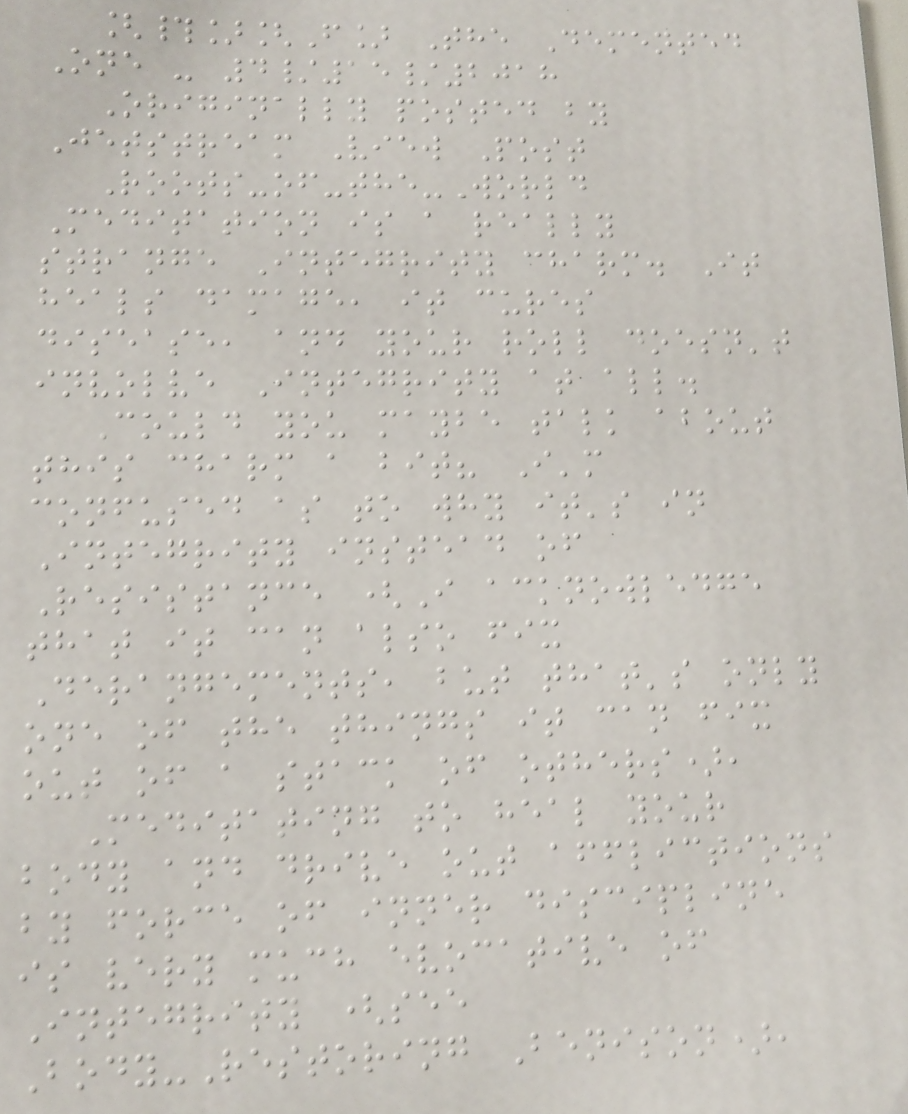[#][F] The Demented
One - 4/15/2018
Originally posted by
Jetstream View Post
Roots-of-the-World
Meditation is a really
strange Integrity charm. It
heals damage, it cures
disease, and your roll doesn't
involve Integrity at all.
Could you maybe talk about
this charm a bit? I'm
confused as to why it's in
Integrity instead of
Resistance (I acknowledge
that it can also fix
Derangements, but that's only
one of the things it can fix
out of a stack of others),
Meditating to heal your
body and drive out afflictions
by force of inner discipline
is very much evocative of
Integrity (see
Body-Restoring Benison),
